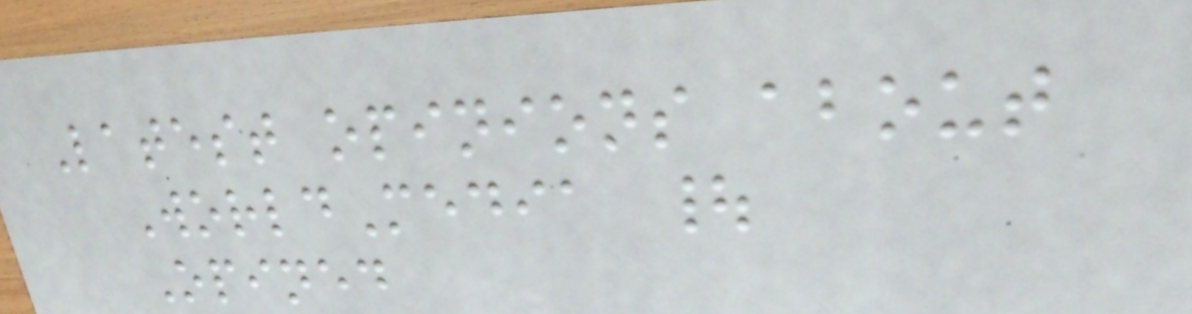Latest opinions about
WorldMedia |
Opined
